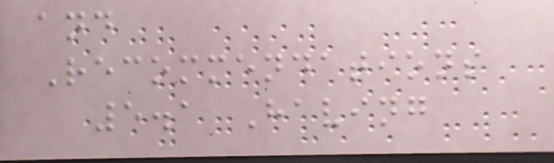and
Recommendations
5.1 Having
